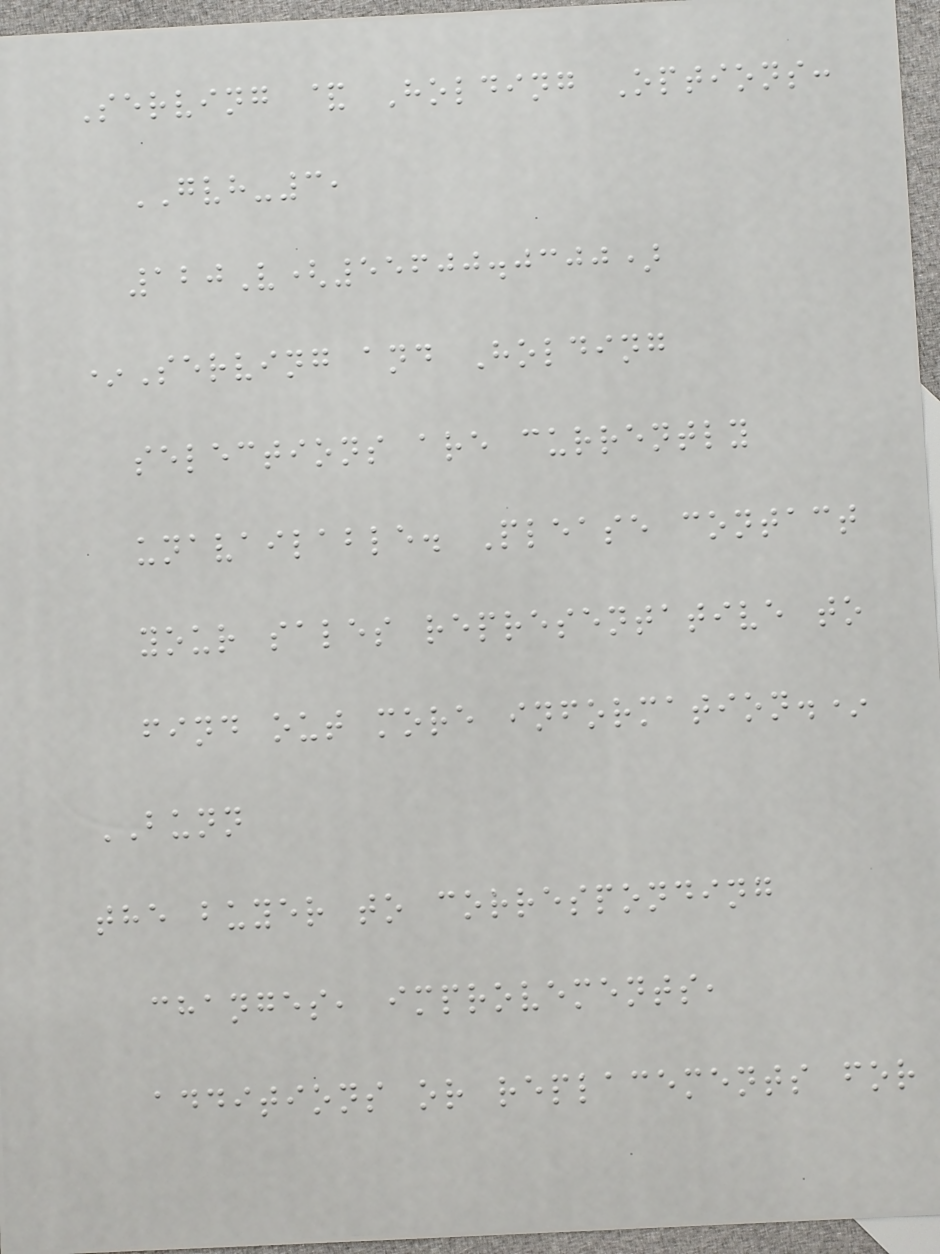Serving & Holding Options:
GVH-3,
120V(55600.0300)
*Serving and Holding
selections are currently
unavailable. Please contact
your sales representative to
find out more information.*
BUNN
the buyer to corresponding
changes, improvements,
additions or replacements for
